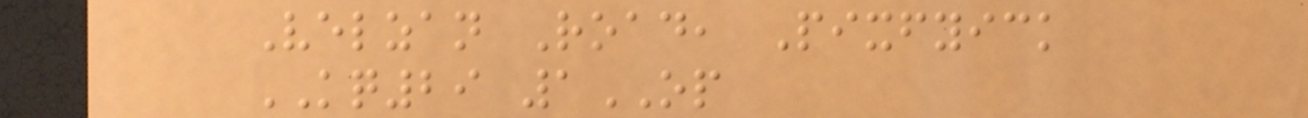Velzan Road, Pixfyick
KQ29 1OP
